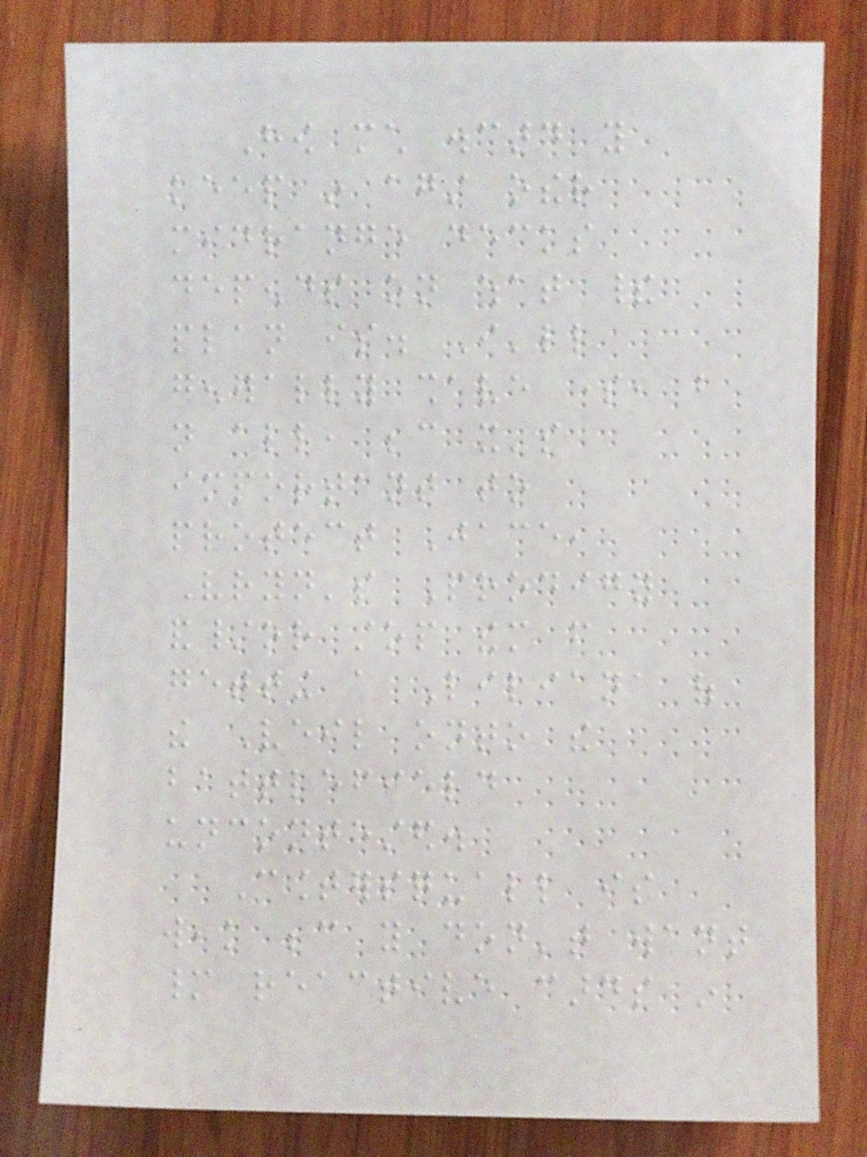How much discard you
keep in against other
midrange decks
depends on what their
plan is. I'll
generally shave some, but
not all, because it's
important to
protect Jace,
Vryn's Prodigy
and/or stop them from
getting a Liliana of
the Veil onto the
battlefield
uncontested.
Countersquall is
weak because you don't want
many reactive cards in
